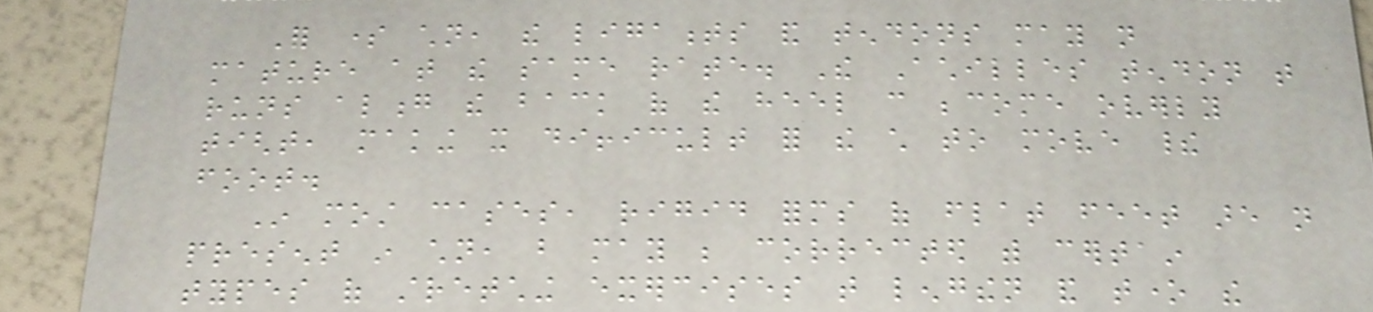For some children, the ligaments and tendons may not
mature at the same rate. The Achilles tendon that
runs along the back of the heel can become overly
tight, making it difficult for the child to move their
foot.
In most cases, rigid forms of flat feet are not
present in children, but may be corrected with certain
types of stretching exercises that lengthen and tone the
